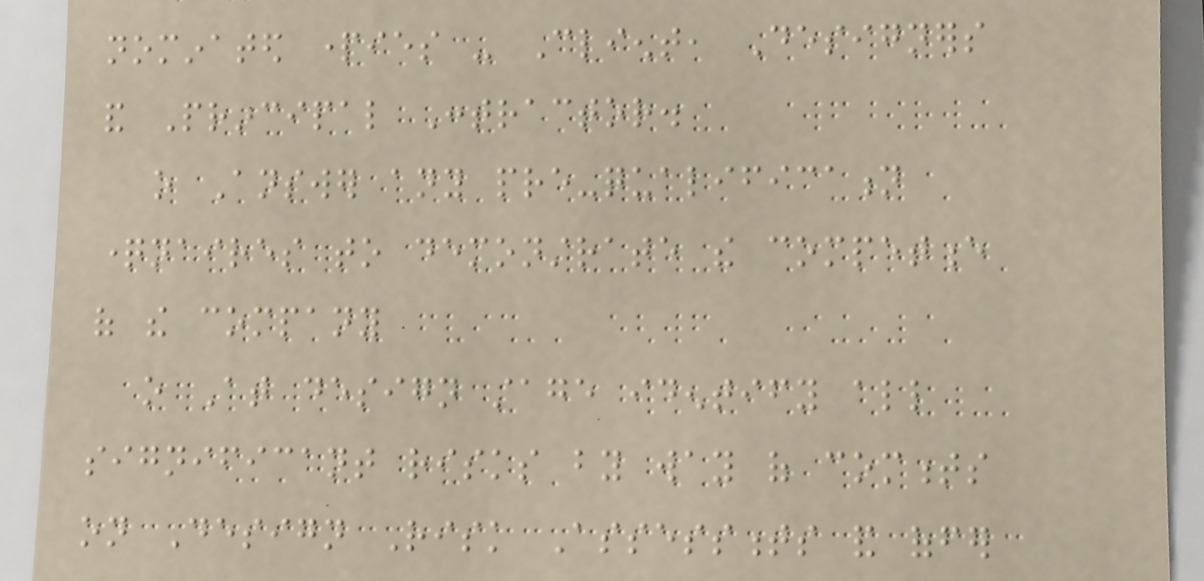nominated parties - Client, Designers
and Principal Contractor.
o Answer any pre-qualification
questionnaires to demonstrate the competence
of the company
o At design stage identify all
significant risks by way of comments
on Design Risk Assessments and offer
